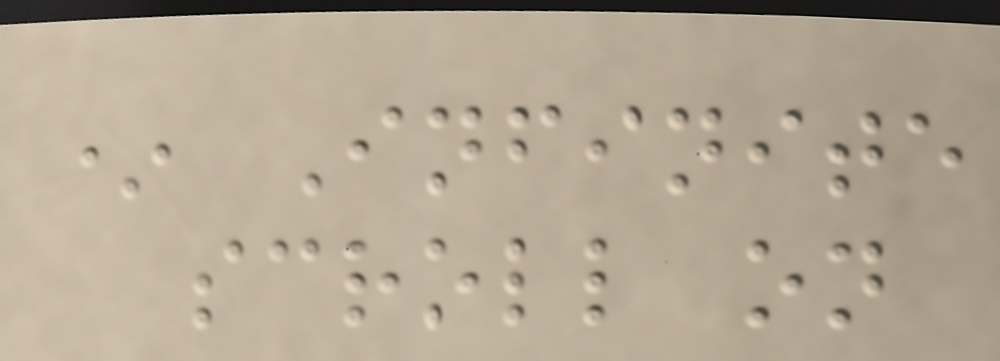* Infinite
scroll on
